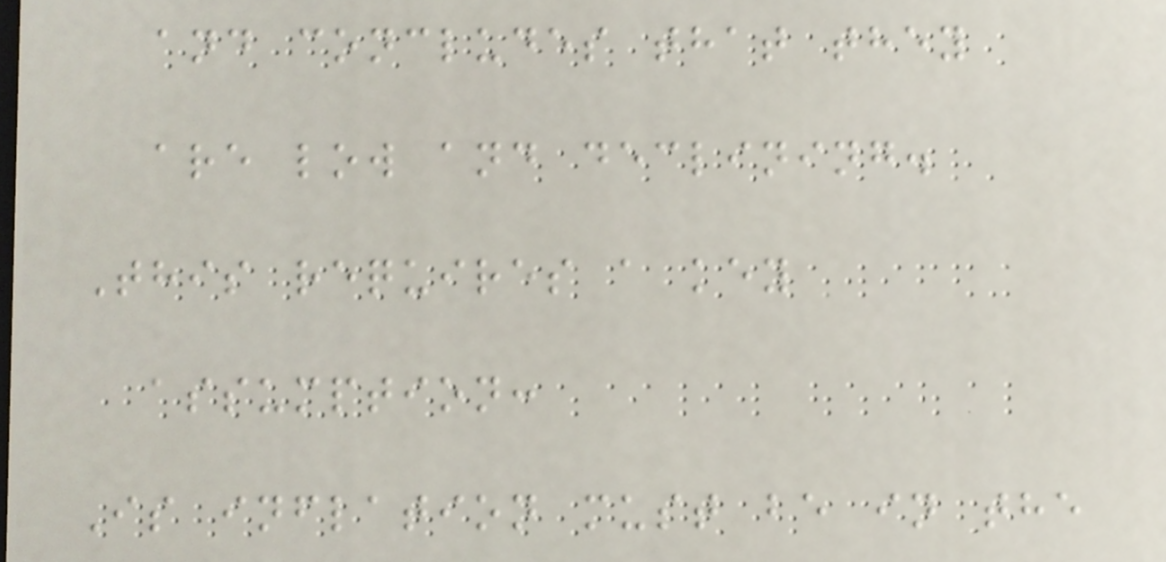and concludes that they
are low and declining.
This requires a key
assumption:
Is inflation must be in the
